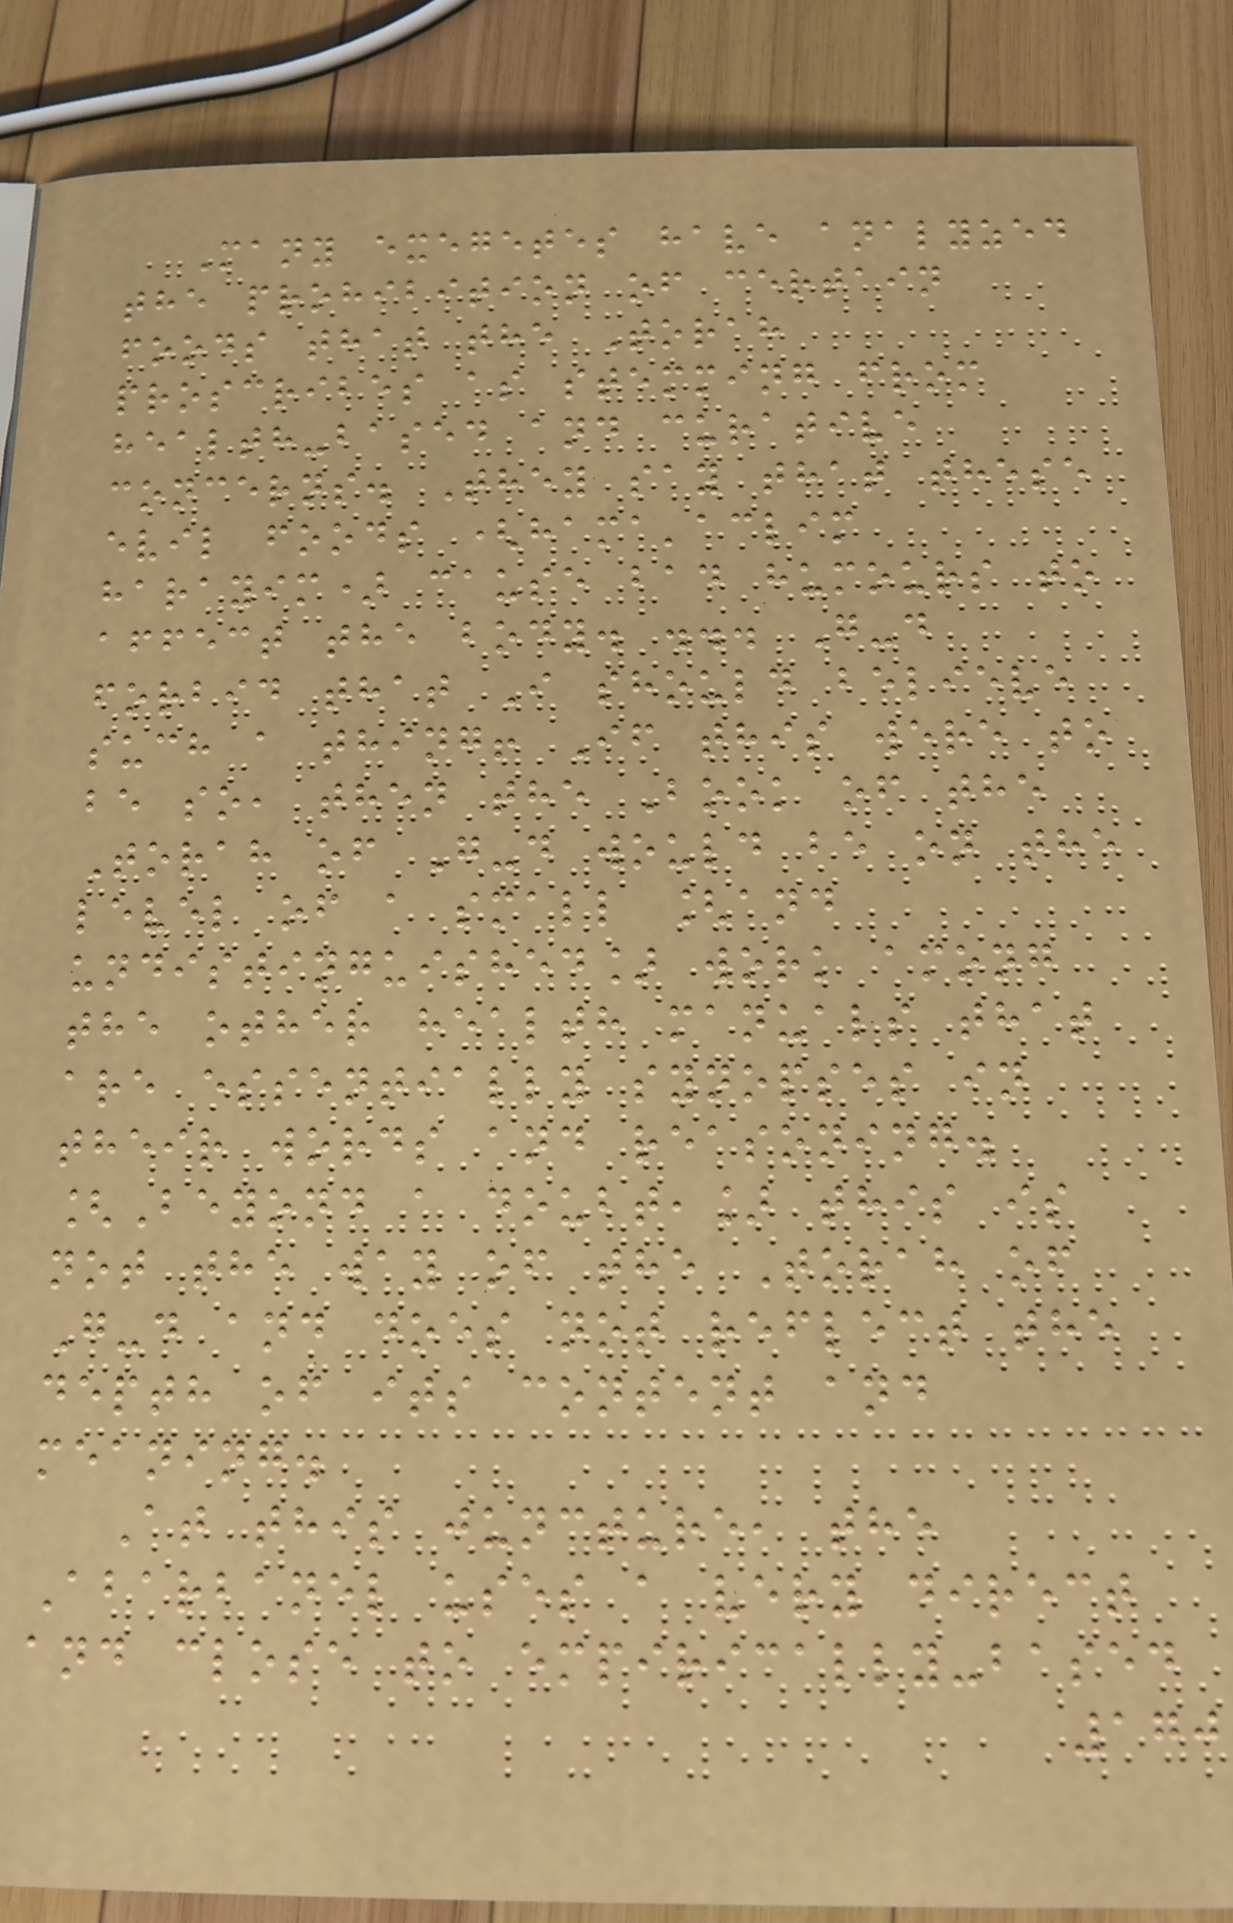Many exegetes have analyzed
the prohibition of certain
foods that the Torah
proscribes as stemming from
health-based and curative
concerns. They say that these
evil foods (hama'aclim
harayim) cause bad humours to
affect the body. ... G-d
forbid that I should believe
such a thing! If this were to
be so, then the Book of the
Torah of G-d would be on the
level of a small [and
undistinguished] work among
the other health manuals that
are essentially synopses in
their words and reasoning.
[Beyond a doubt,] this is
not the way of the Torah of
G-d and does not reflect the
depth of its content and
meaning.
At this juncture, the
Abarbanel uses a very direct
and close to empirically-based
170
